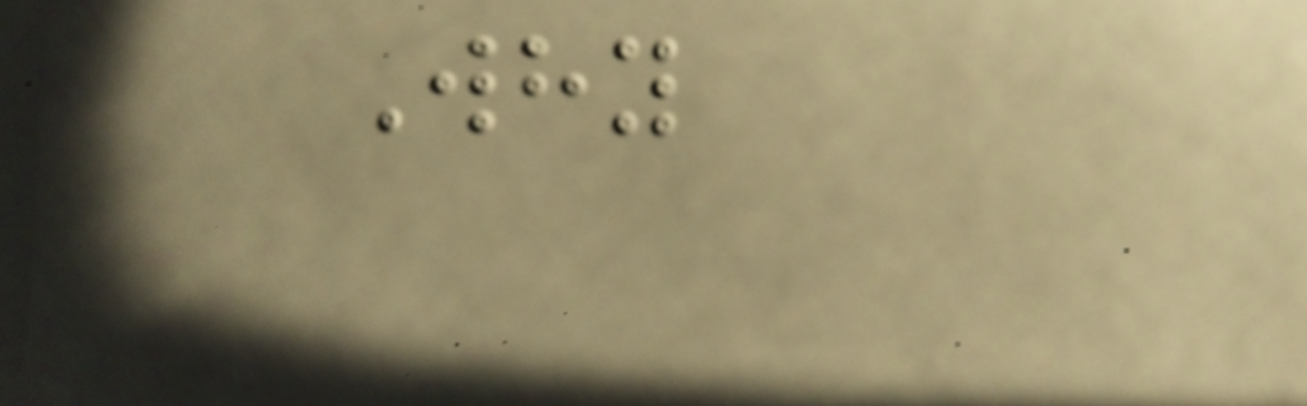Why
